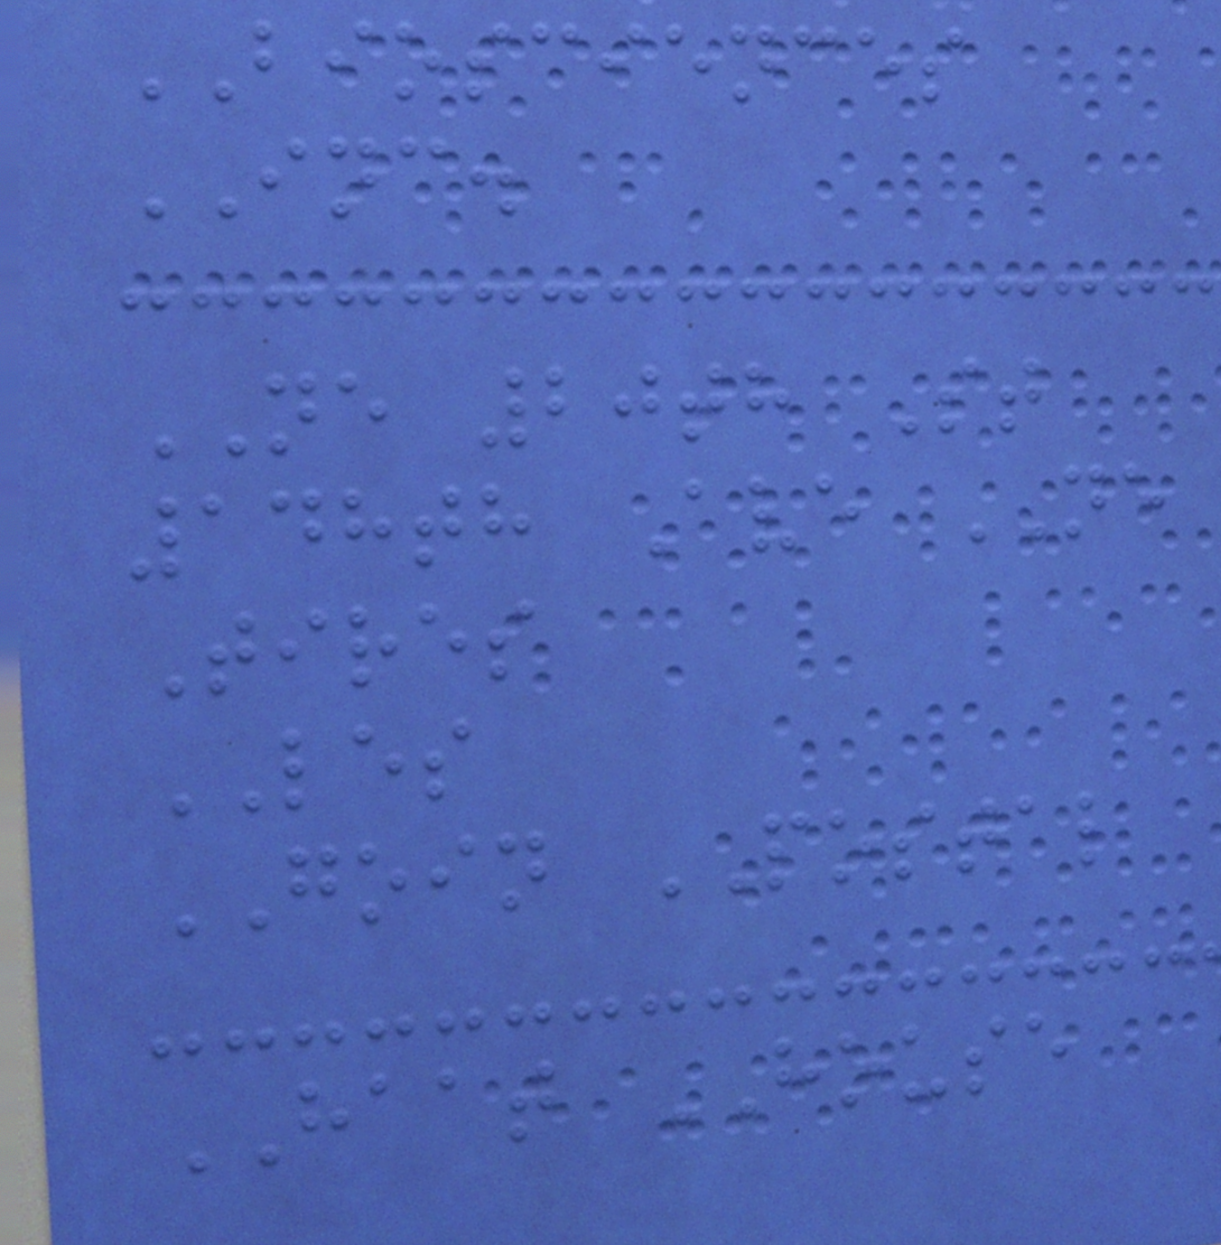BIOSCIENCES
INC.
NE 20th St
148th Ave NE
Tires
LES
GOIN POSTAL
HAAT HOUSE
